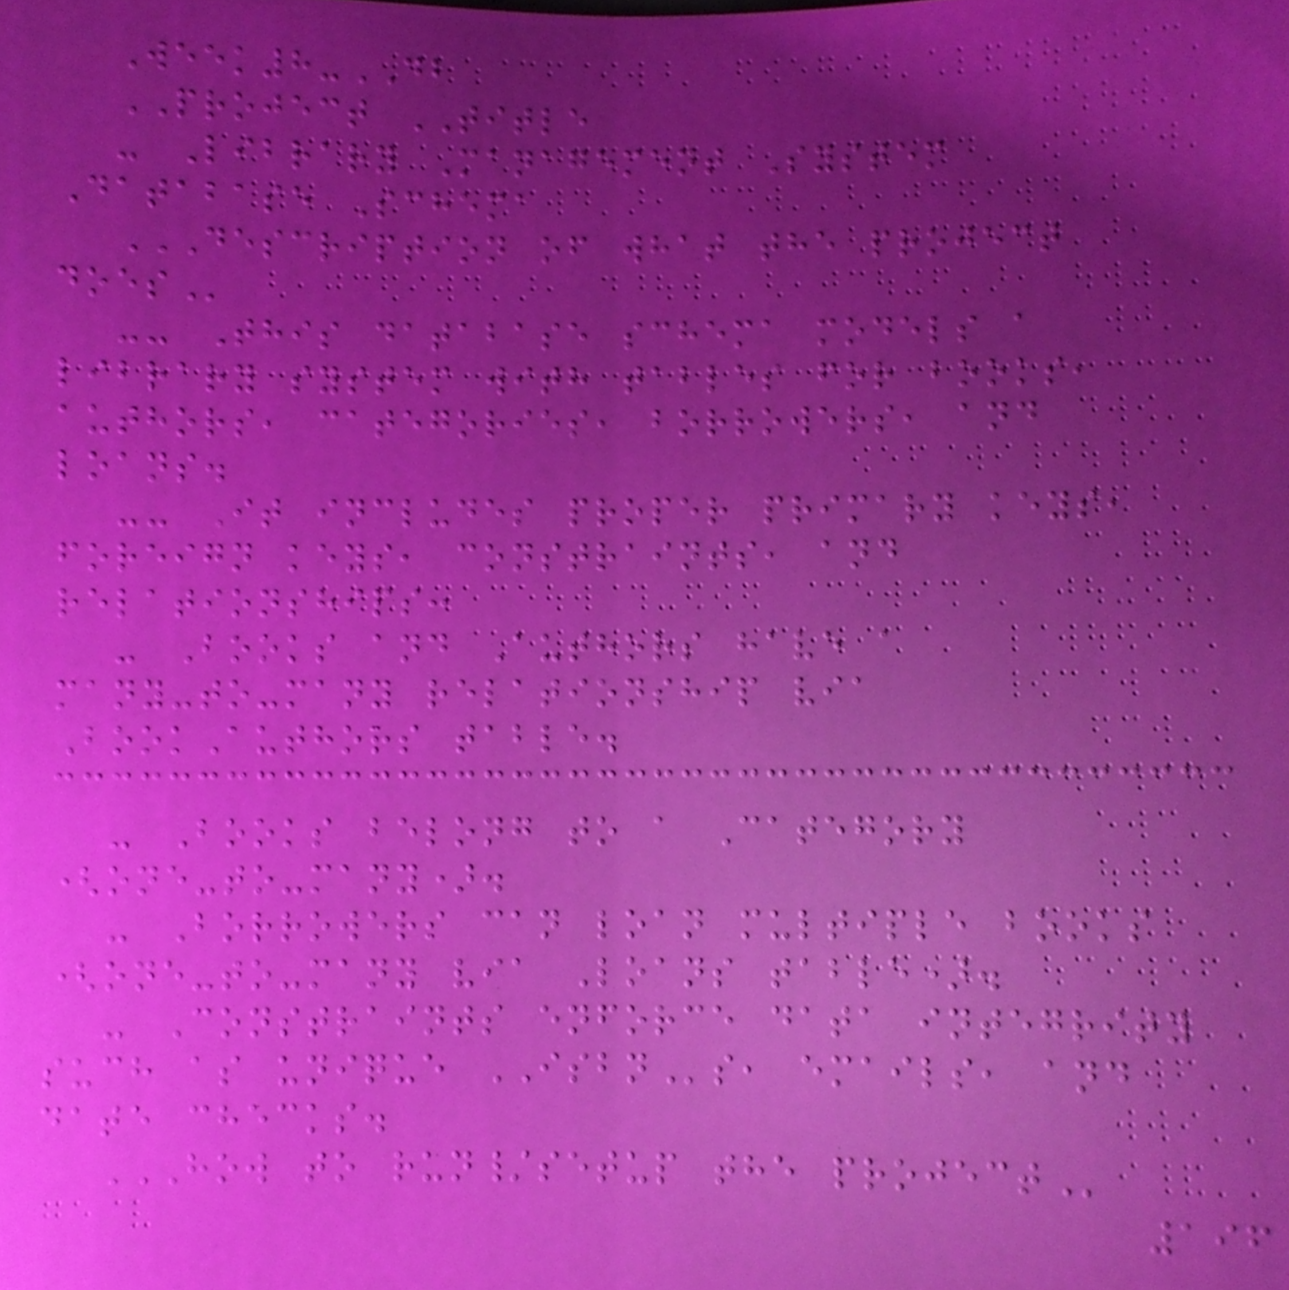Week8-DB
PROJECT TITLE
- Library Management System
Database Schema
DESCRIPTION OF WHAT THE PROJECT
DOES
-- This database schema models a
library system with tables for books,
authors, categories, borrowers, and
loans.
-- It includes proper primary keys,
foreign keys, constraints, and
relationships:
- Books and Authors have a
many-to-many relationship via
BookAuthors table.
- Books belong to a Category
(one-to-many).
- Borrowers can loan multiple books
(one-to-many via Loans table).
- Constraints enforce data integrity
such as unique ISBNs, emails, and
date checks.
HOW TO RUN/SETUP THE PROJECT
196
